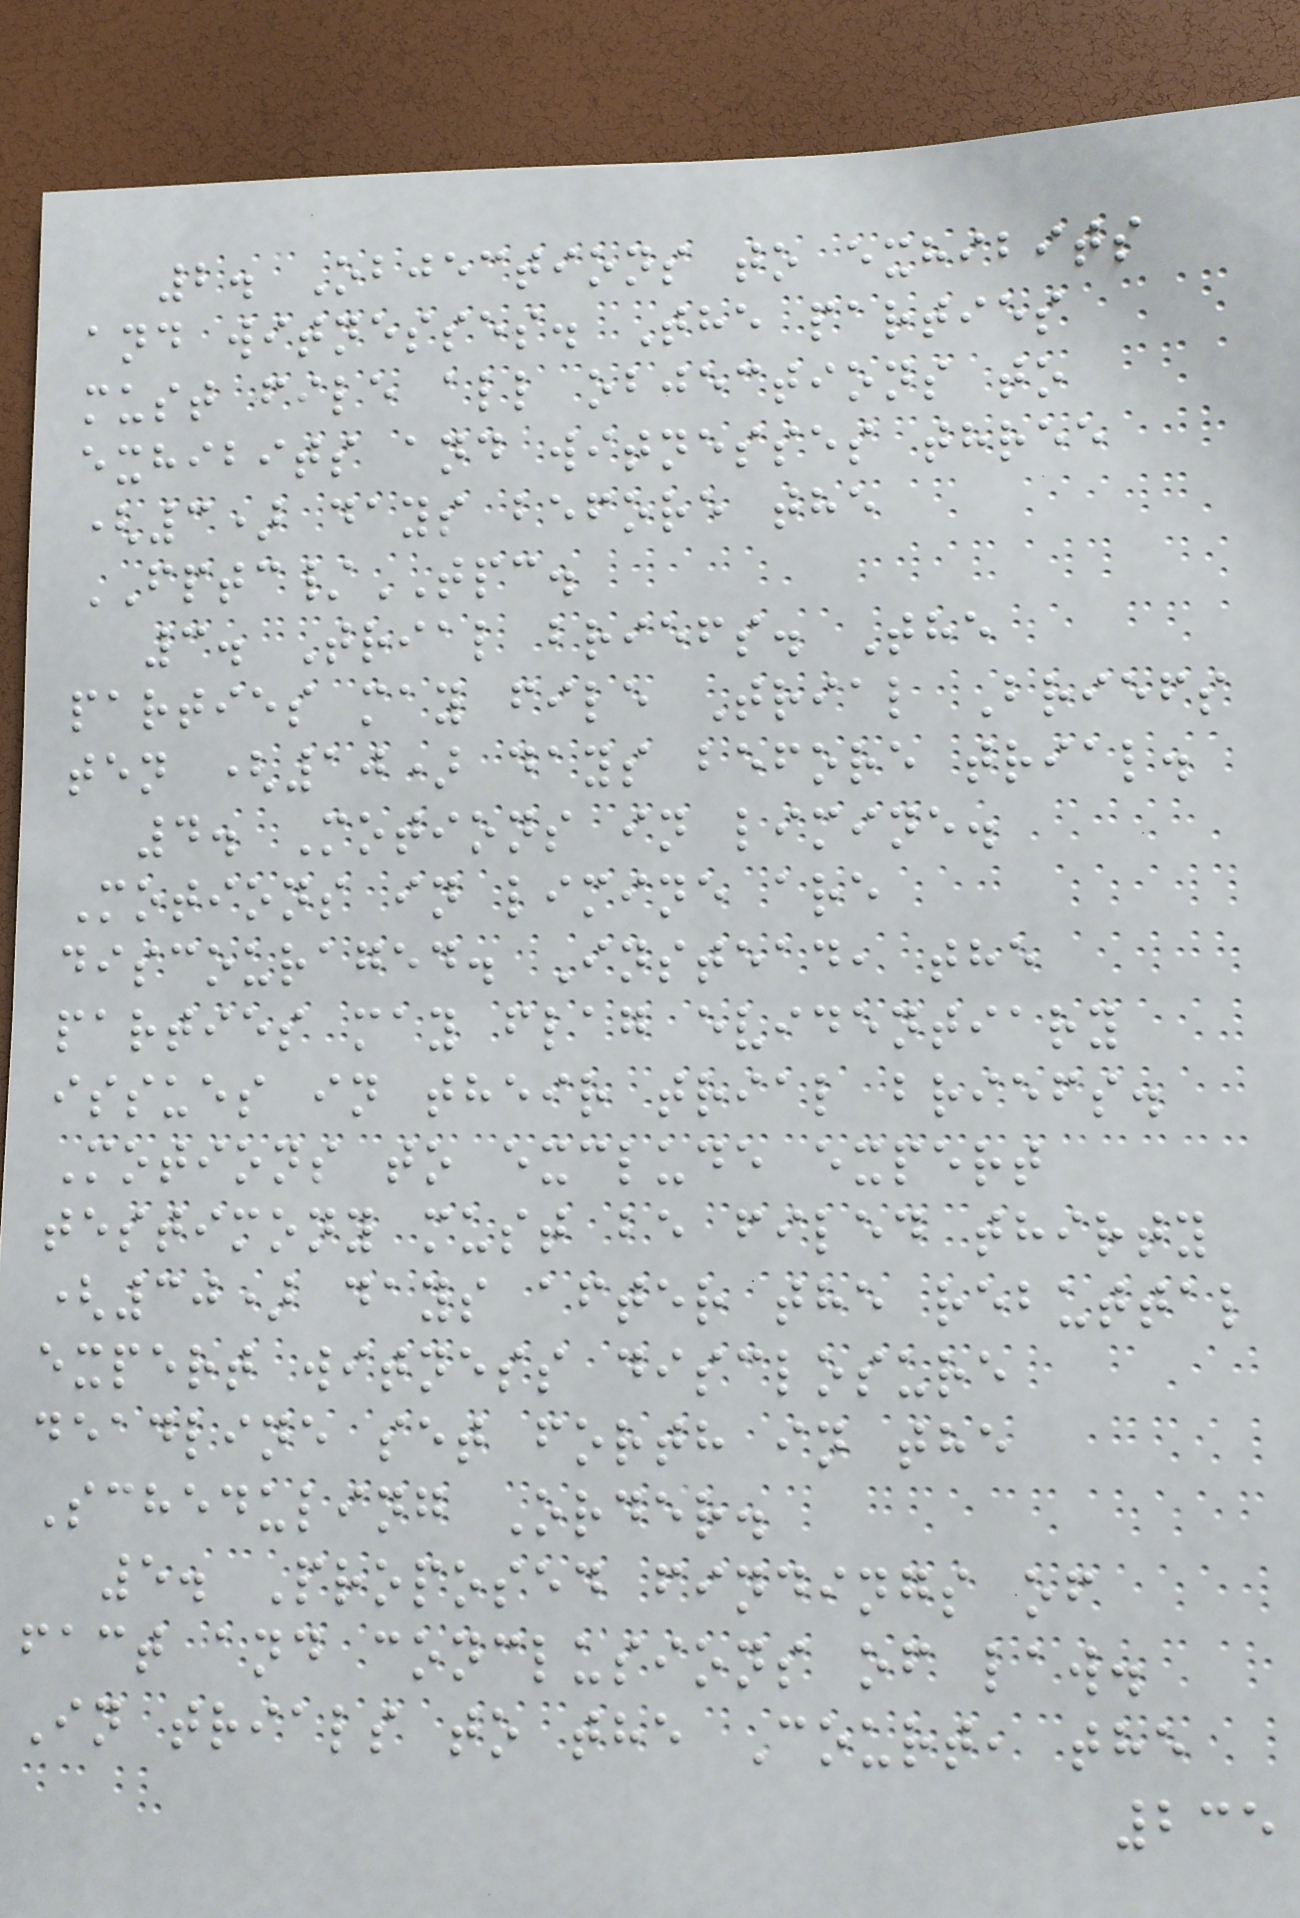2. Objections to exhibits
and witnesses. The parties
must file all objections to
exhibits and witnesses three
(3) days before the
FPTC/TPC.
3. Trial briefs. The
parties may file Trial Briefs
ten (10) days before trial.
4. Motions in limine.
Motions in limine are
discouraged. Instead, the
parties may flag evidentiary
issues in their trial briefs.
Motions to exclude expert
testimony must be filed thirty
(30) days after the rebuttal
expert witness disclosure
deadline set forth in the
Scheduling Order.
5. Proposed findings of
fact and conclusions of law.
In trials to the Court, the
235
